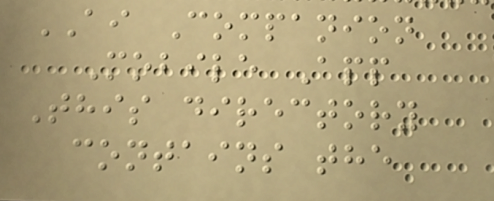AI Companion
Mobile App
This directory
contains the
